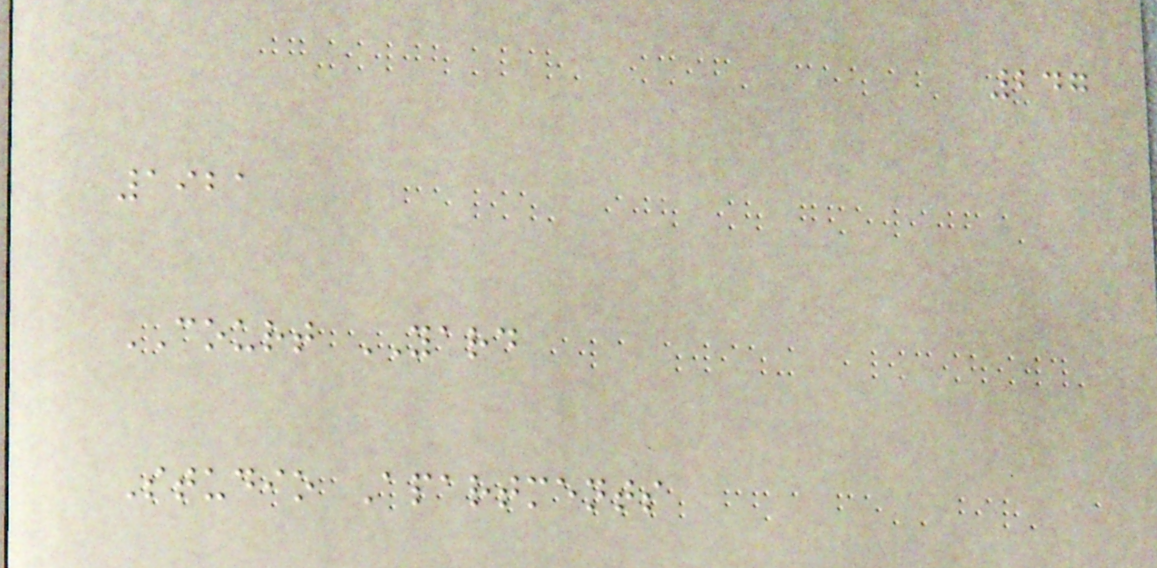247
1921
COURT YARD
Studio Apartments
